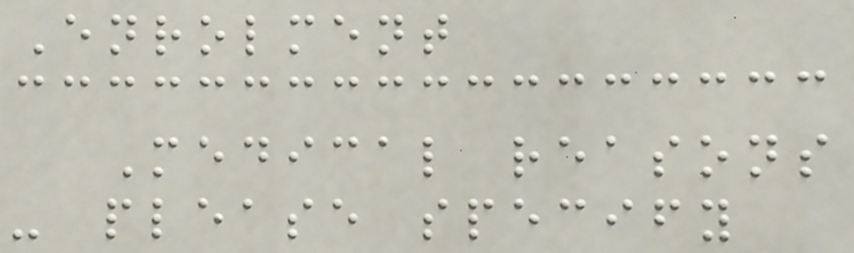Enrolment
Medical reasons
- please specify
